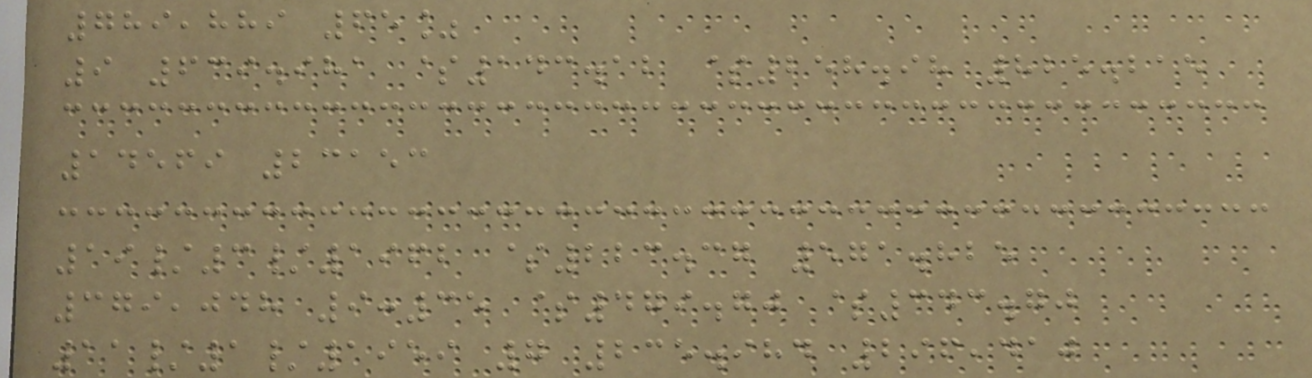789,889 65%
9 639.981 $143.12 $258.98 825.215
14569 23153
19/3/1962 $223.37 571.825
379,048 9:35 $479.70 $343.70
11/1/1959 7 235.984 296,410
